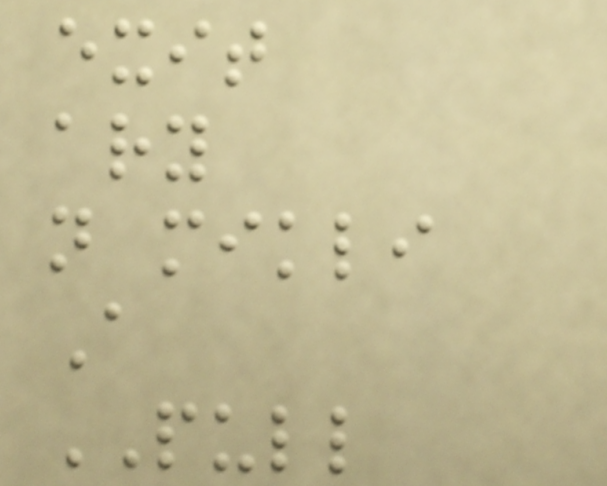exit
ary
n mikli
A
PULL
